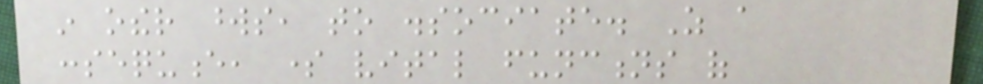in other words, to dissociate. As a
consequence, some vital functions of
